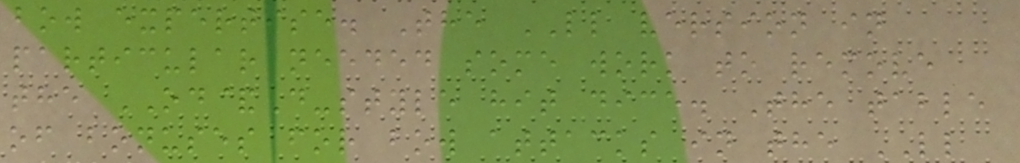bow expertise. The LL version in
particular needed some work to remove
the OD&D-style hit dice. The table
of bonuses for bow attacks in the LL
